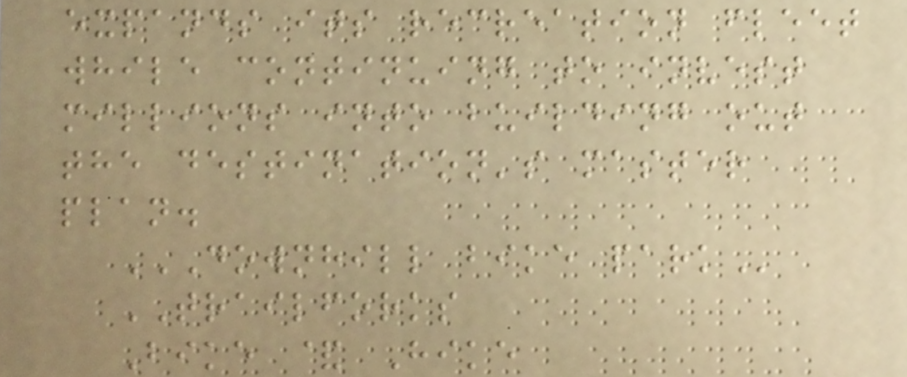expands its recreation fleet
while continuing to invest
millions into building out
the destination's master
plan.
DOWNHILL BIKE PARK
TRAILFORKS
Bike & Hike
